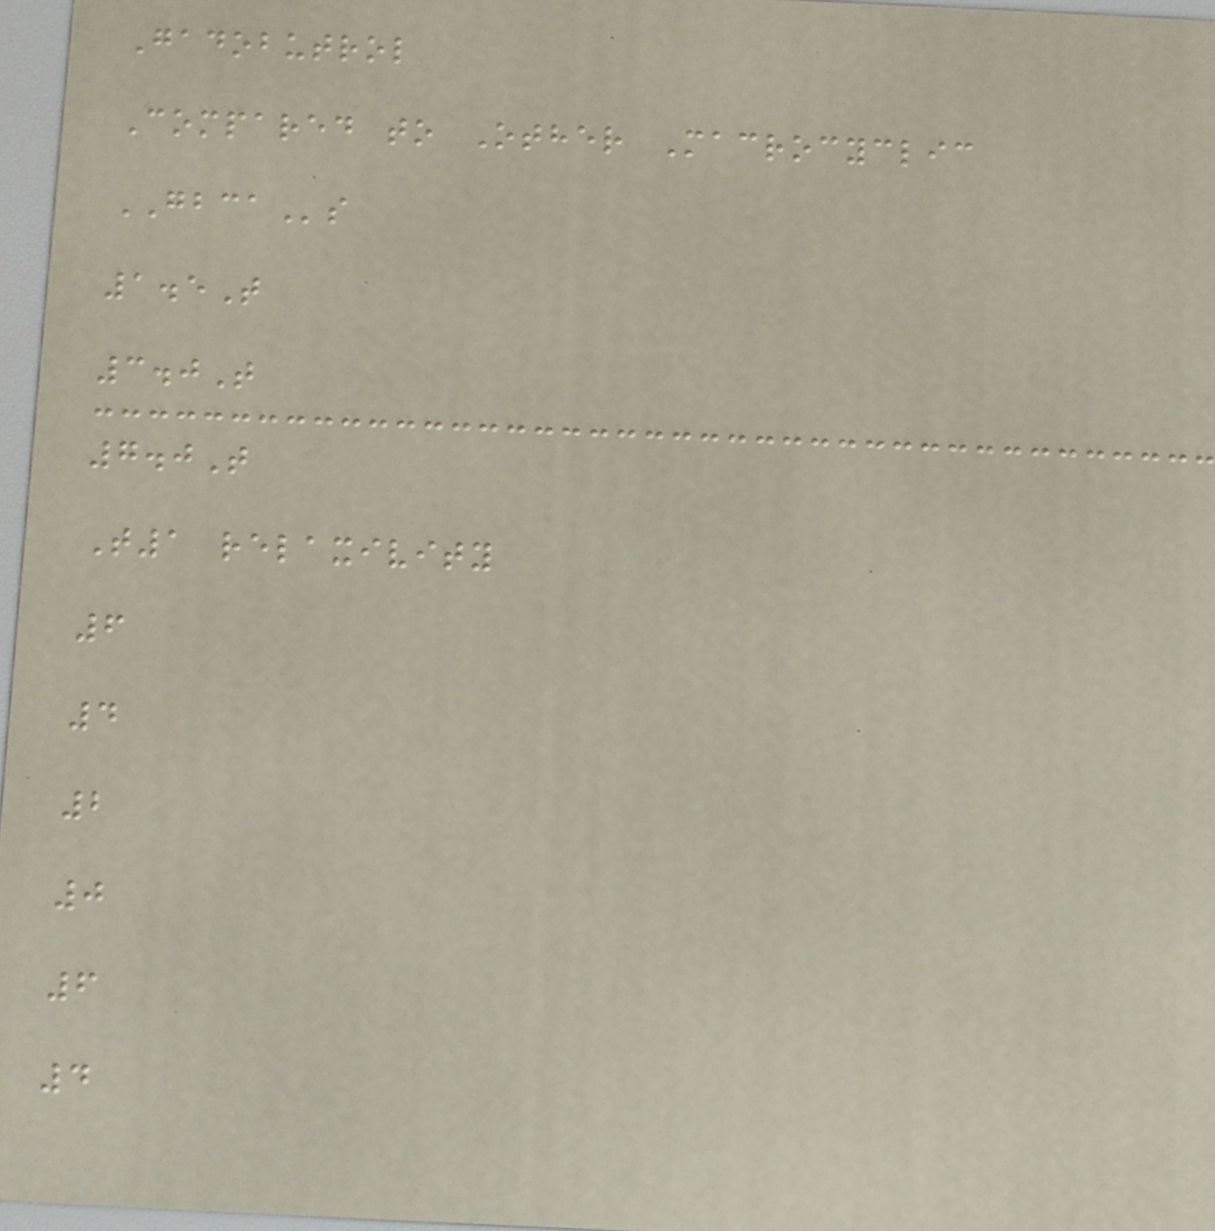Gadobutrol
Compared to Other Macrocyclic
GBCAs
1.5T
3.0T
7.0T
T1 relaxivity
6
4
2
0
6
4
